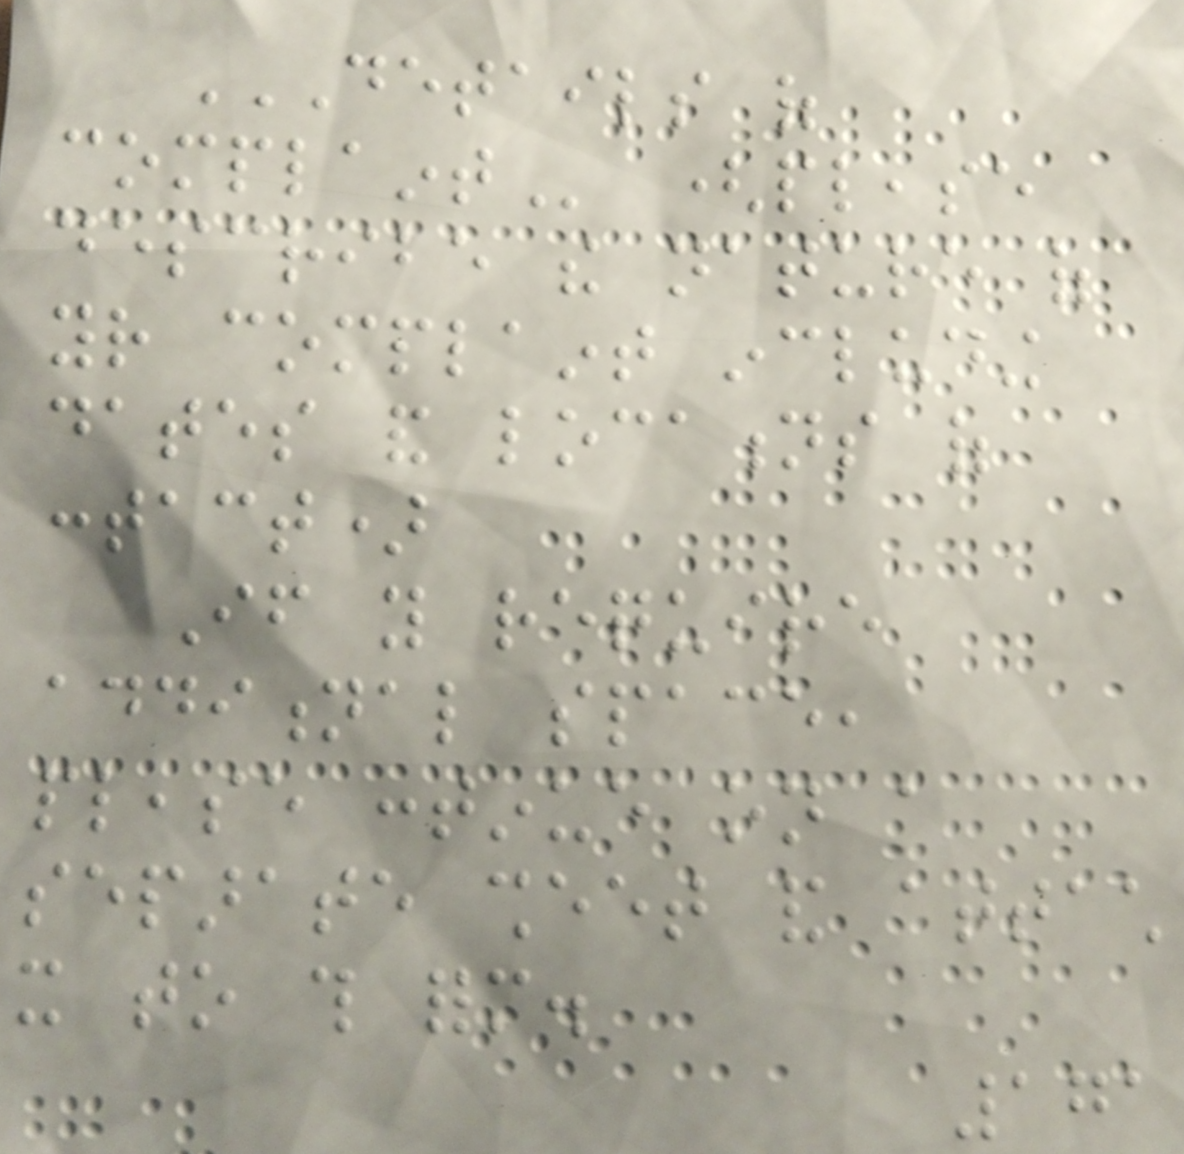DETAILS OF
COMPLAINT (please
describe the nature of
your complaint including
dates and locations of
contact)
If you require
additional space,
please continue on a
separate sheet and attach
it to this form.
171
